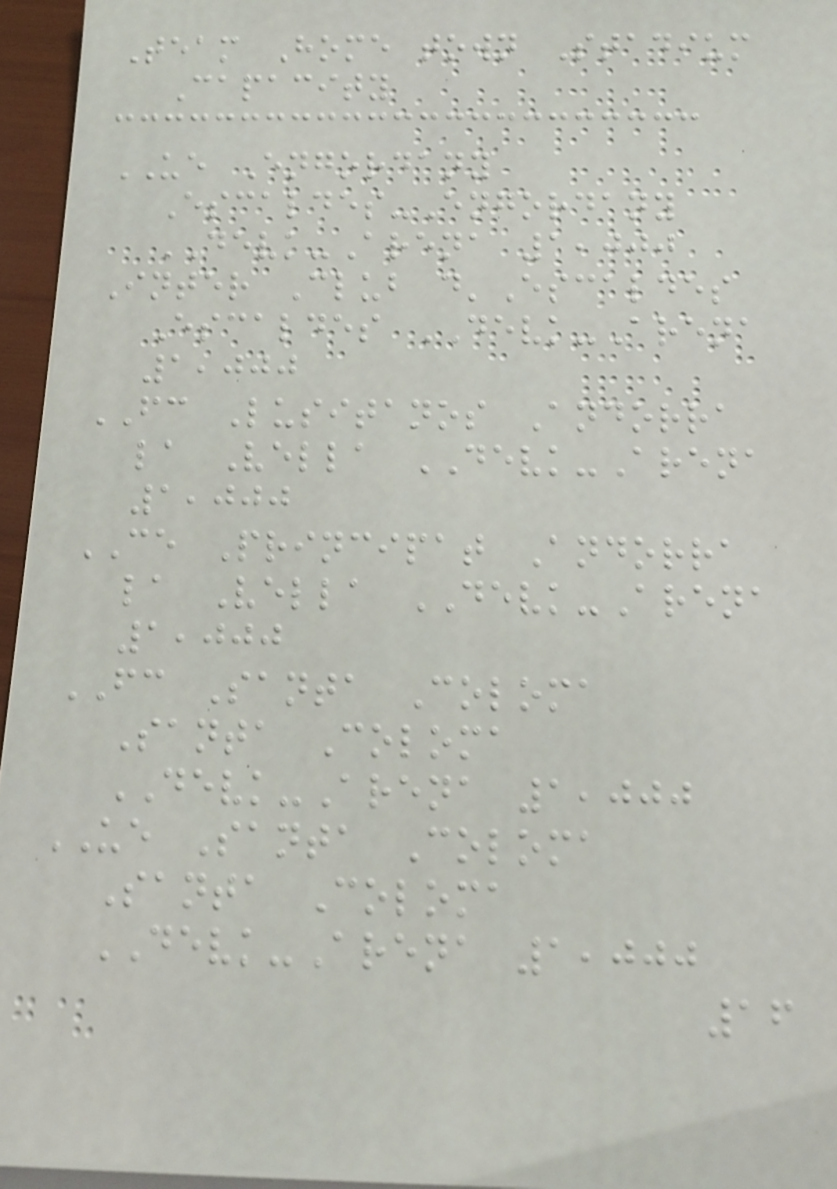Team Home town Stadium
Capacity
UE Engordany
Escaldes-Engordany
DEVK-Arena 1,000
Inter Club d'Escaldes
Escaldes DEVK-Arena
1,000
FC Lusitanos Andorra
la Vella DEVK-Arena
1,000
CE Principat Andorra
la Vella DEVK-Arena
1,000
FC Santa Coloma
Santa Coloma
DEVK-Arena 1,000
UE Santa Coloma
Santa Coloma
DEVK-Arena 1,000
16
